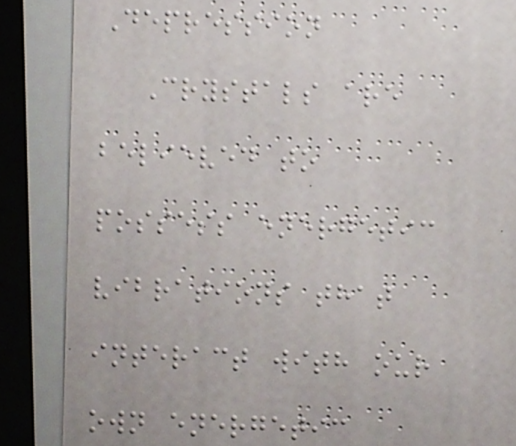Depression
Crystals are
believed to
possess energetic
vibrations that
interact with our
own energetic
